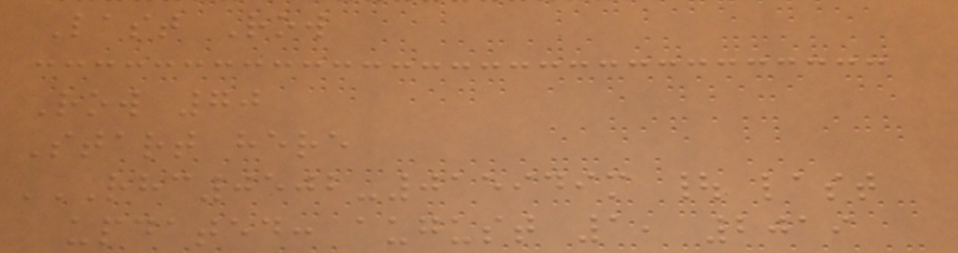Last Row
Row 70
Start here
RHC0502-015949M | LAST
UPDATED: AUGUST 1, 2019
